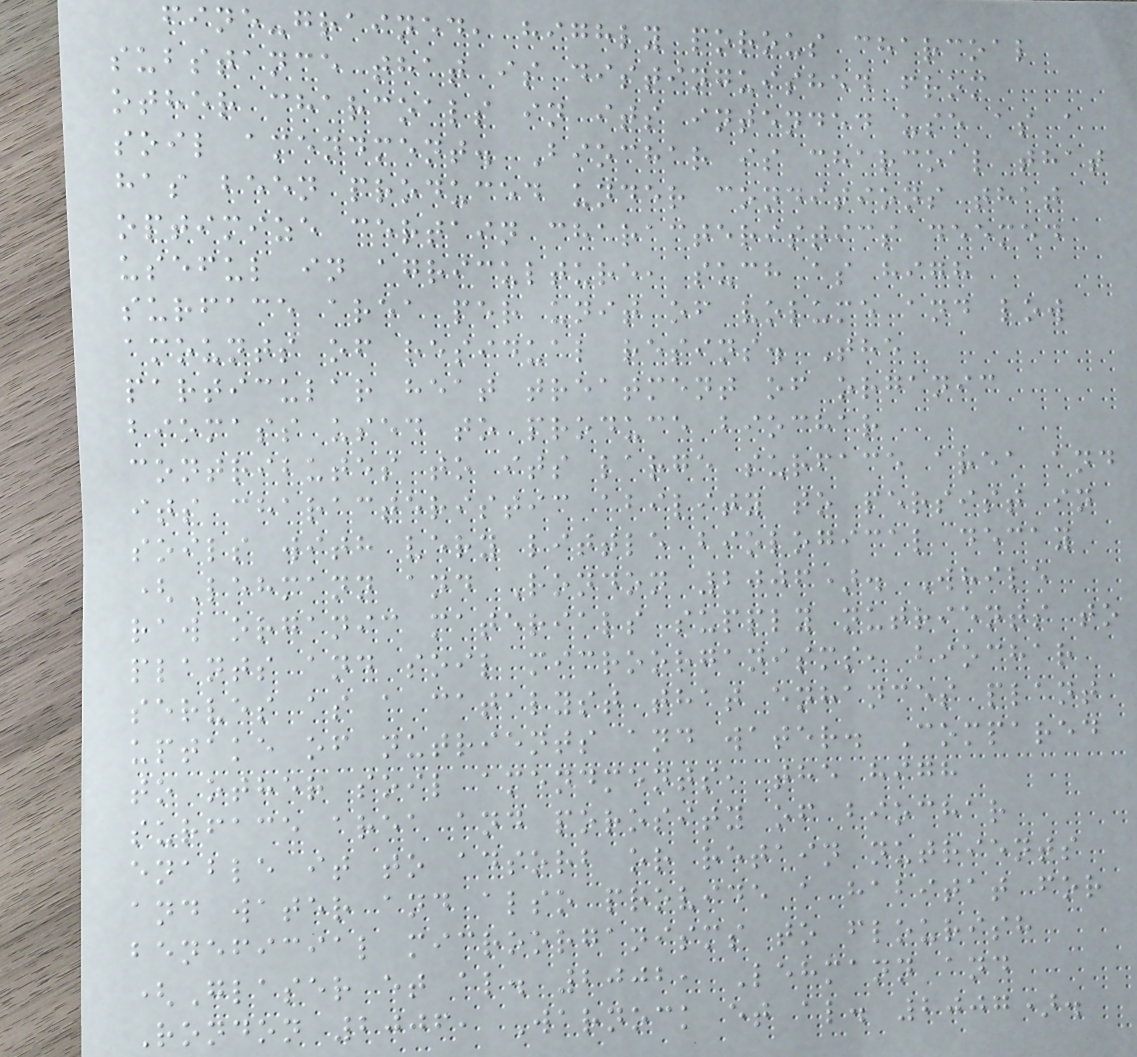fine-grained, highly porous charcoal
substance that is distinguished from
other charcoals in its intended use as a
soil amendment. Biochar is charcoal that
has been produced under conditions that
optimize certain characteristics deemed
useful in agriculture, such as high
surface area per unit of volume and low
amounts of residual resins. The
particular heat treatment of organic
biomass used to produce biochar
contributes to its large surface area and
its characteristic ability to persist in
soils with very little biological decay
(Lehmann and Rondon 2006). While
raw organic materials supply nutrients to
plants and soil microorganisms, biochar
serves as a catalyst that enhances plant
uptake of nutrients and water. Compared
to other soil amendments, the high
surface area and porosity of biochar
enable it to adsorb or retain nutrients
and water and also provide a habitat for
beneficial microorganisms to flourish
(Glaser et al. 2002, Lehmann and
Rondon 2006, Warnock et al. 2007).
